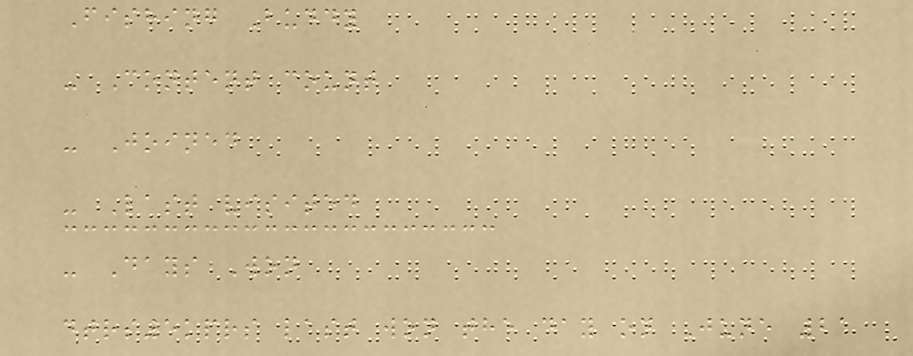Fishing Buddy
- Content count
- Joined
- Last visited
- Days Won
dtrs5kprs last won the day on June 21
